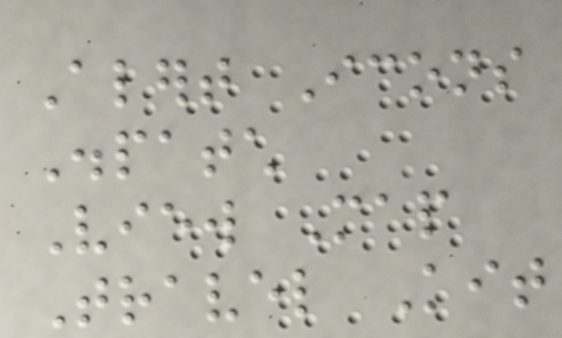Alert Icons
Dispatch
View Map
Travel Kit
